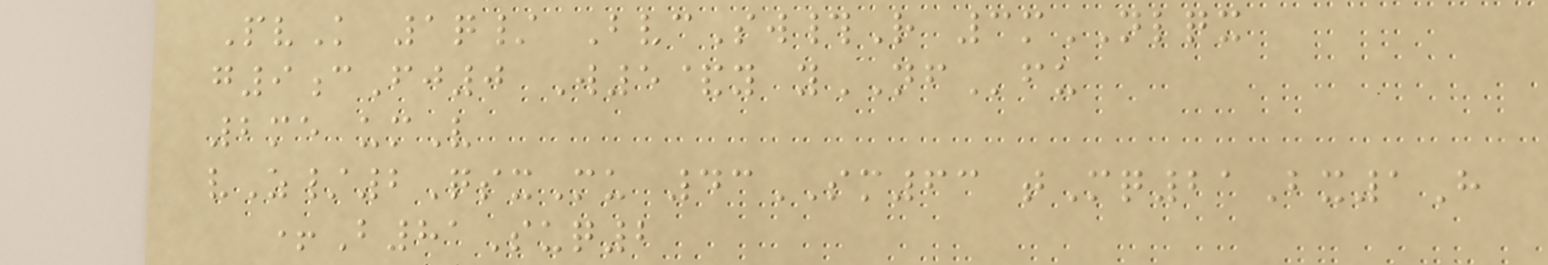PvK 1q/ BvcSw#R 3mNLQX
g9cFj0 W5&y yNFfu
2me umV
vZ/2QsxMu 43SM63 tMq21Bx1H
+B81Suq2
